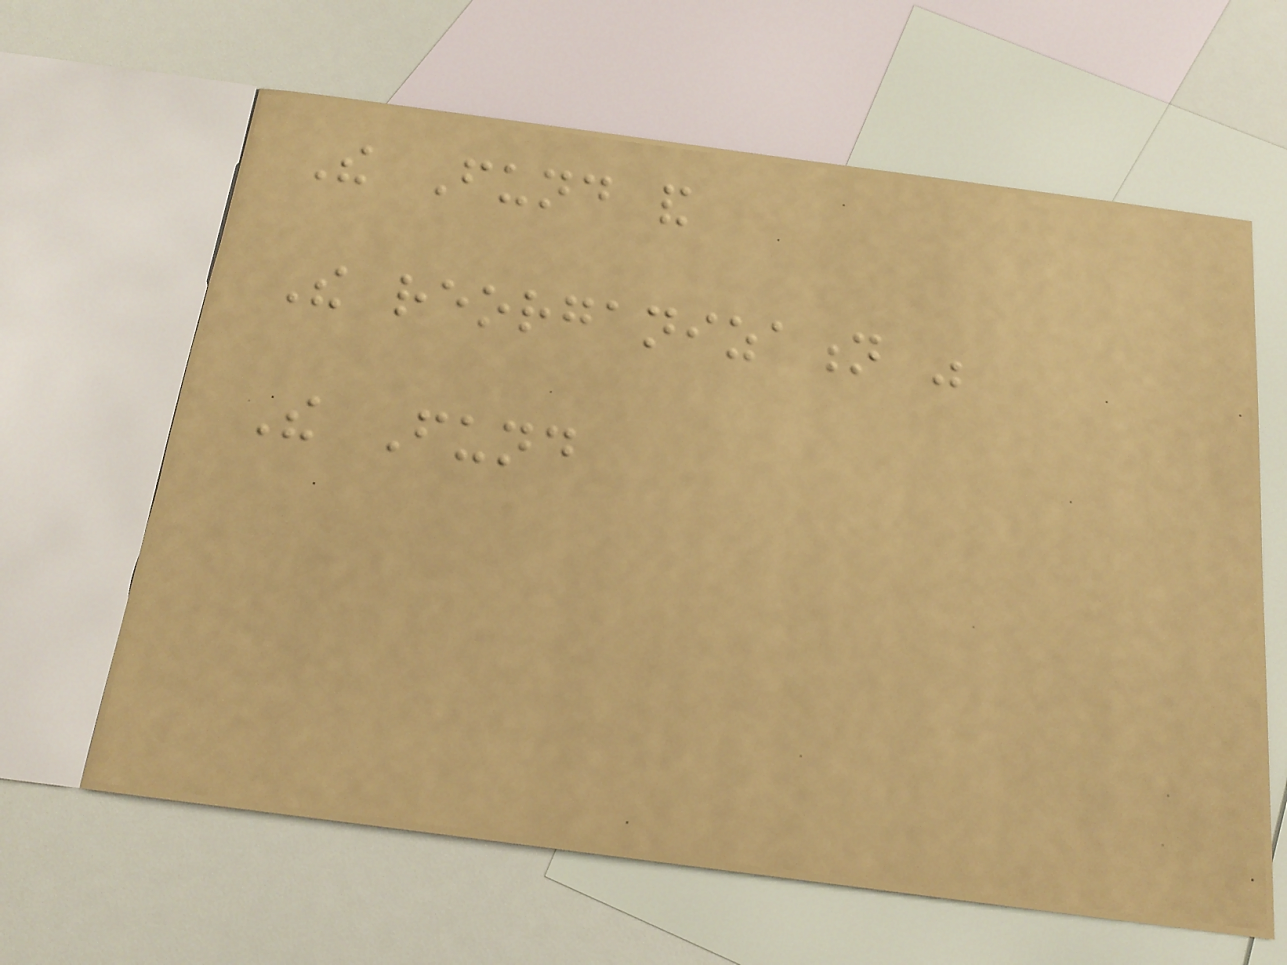The Fund and
The reorganization was
The Fund
